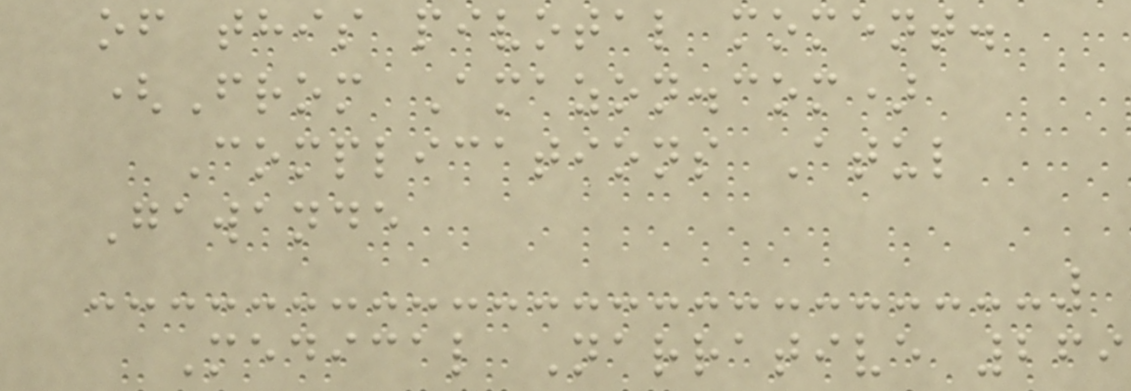of this pivotal moment.
(From Amazon.com)
Complications Atul
Gawande
Medical Narrative 269
